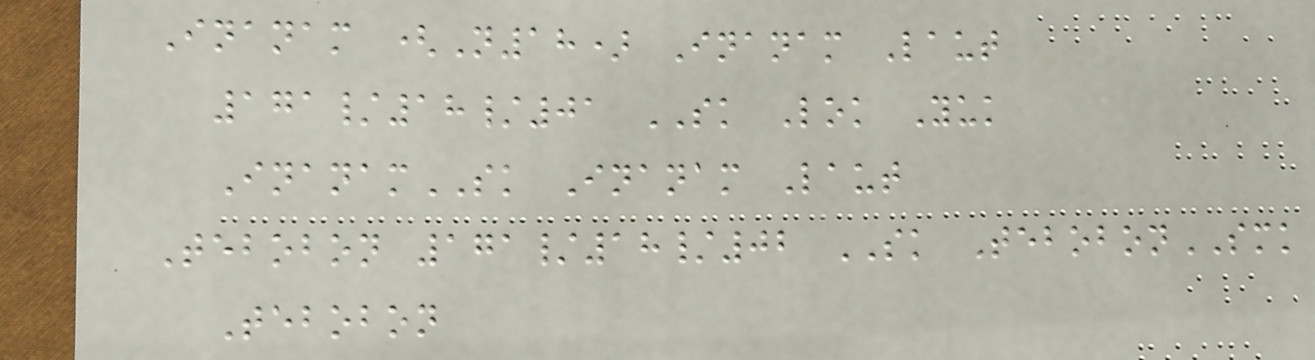Inanam (N18) Inanam Laut
171/18/01 SK Lok Yuk
InanamSK Inanam Laut
Tebobon 171/18/02 SK TebobonSMK
Tebobon
